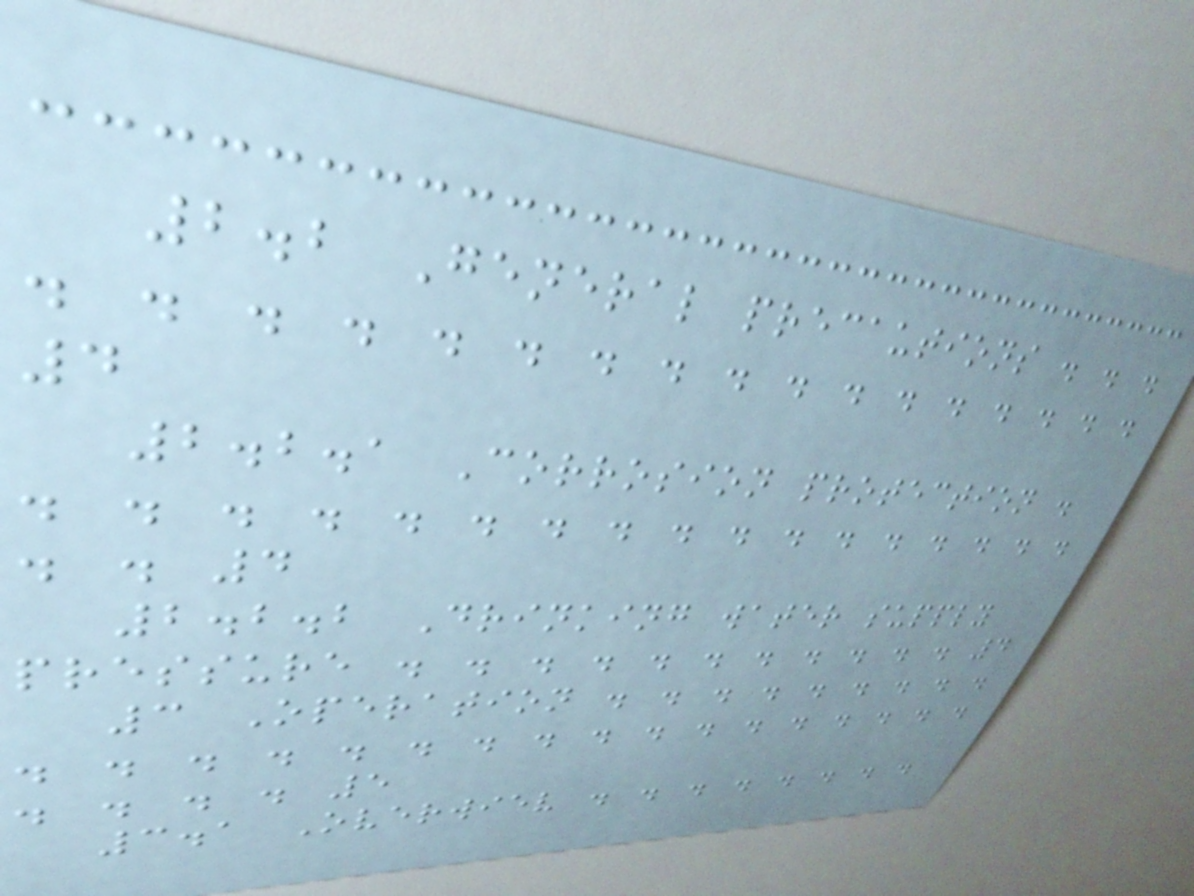2.2 General precautions . . .
. . . . . . . . . . . . . . . . .
4
2.2.1 Corrosion protection .
. . . . . . . . . . . . . . . . .
. . 4
2.2.2 Drinking water supply
pressure . . . . . . . . . . . 4
3 Operation . . . . . . . . .
. . . . . . . . . . . . . . . . .
. . . . 5
3.1 Overwiev . . . . . . . .
